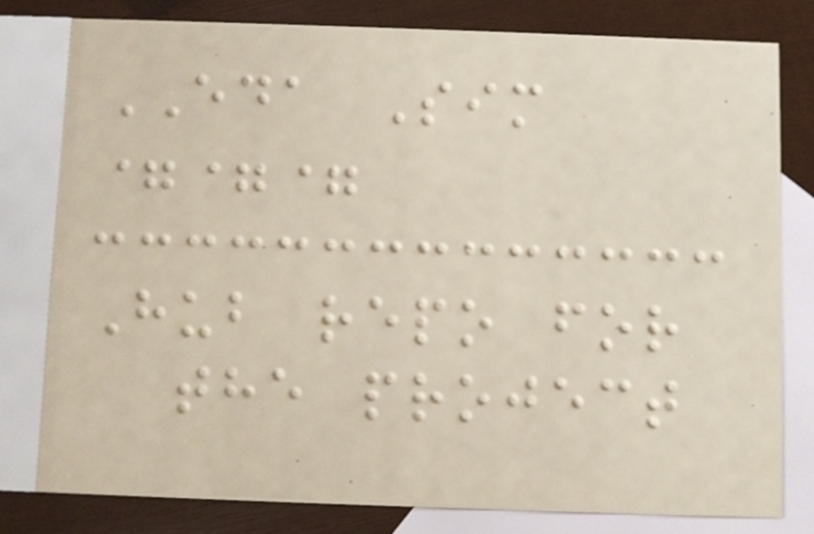EDA Sim
===
Hub repo for
the project
